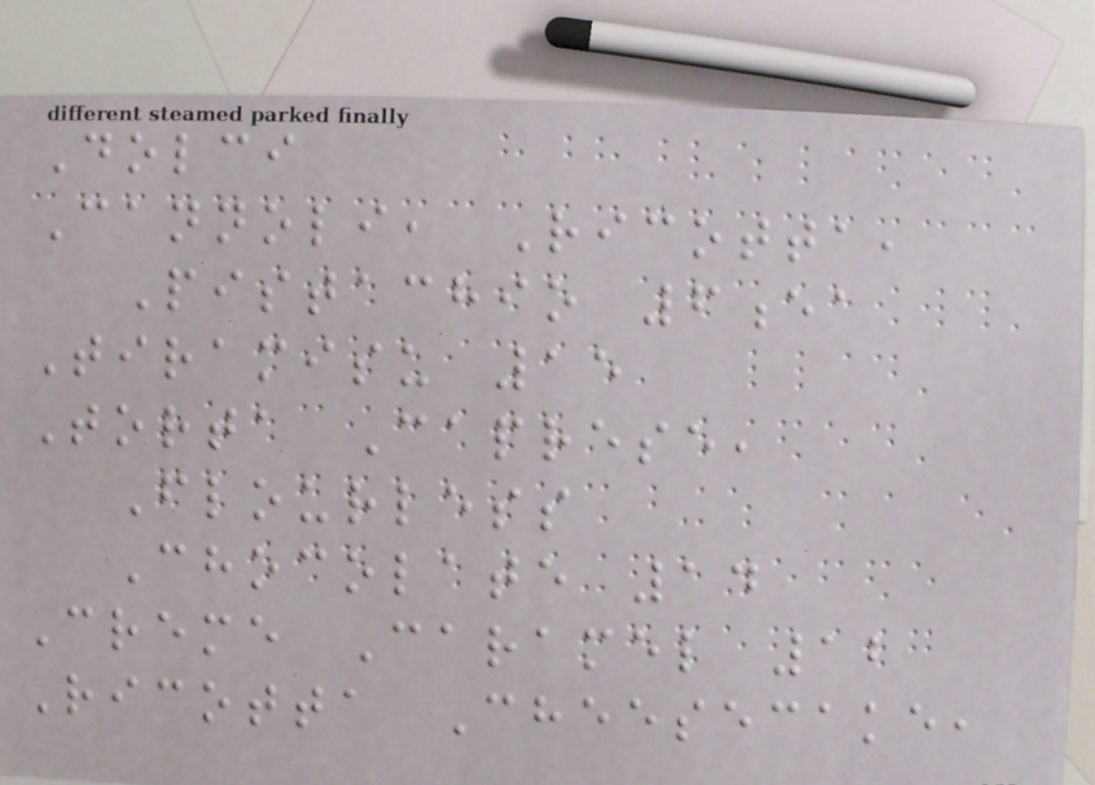Dolci
Cannoli, Ricotta,
Pistachio 6ea
Tiramisu 15
Torta Caprese,
Flourless
Chocolate 14
Creme Caramel 12
Ricotta Cheesecake,
